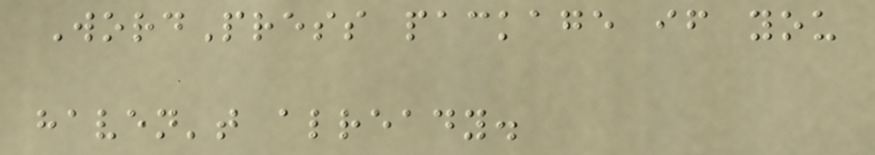WordPress package if you
haven't already.
